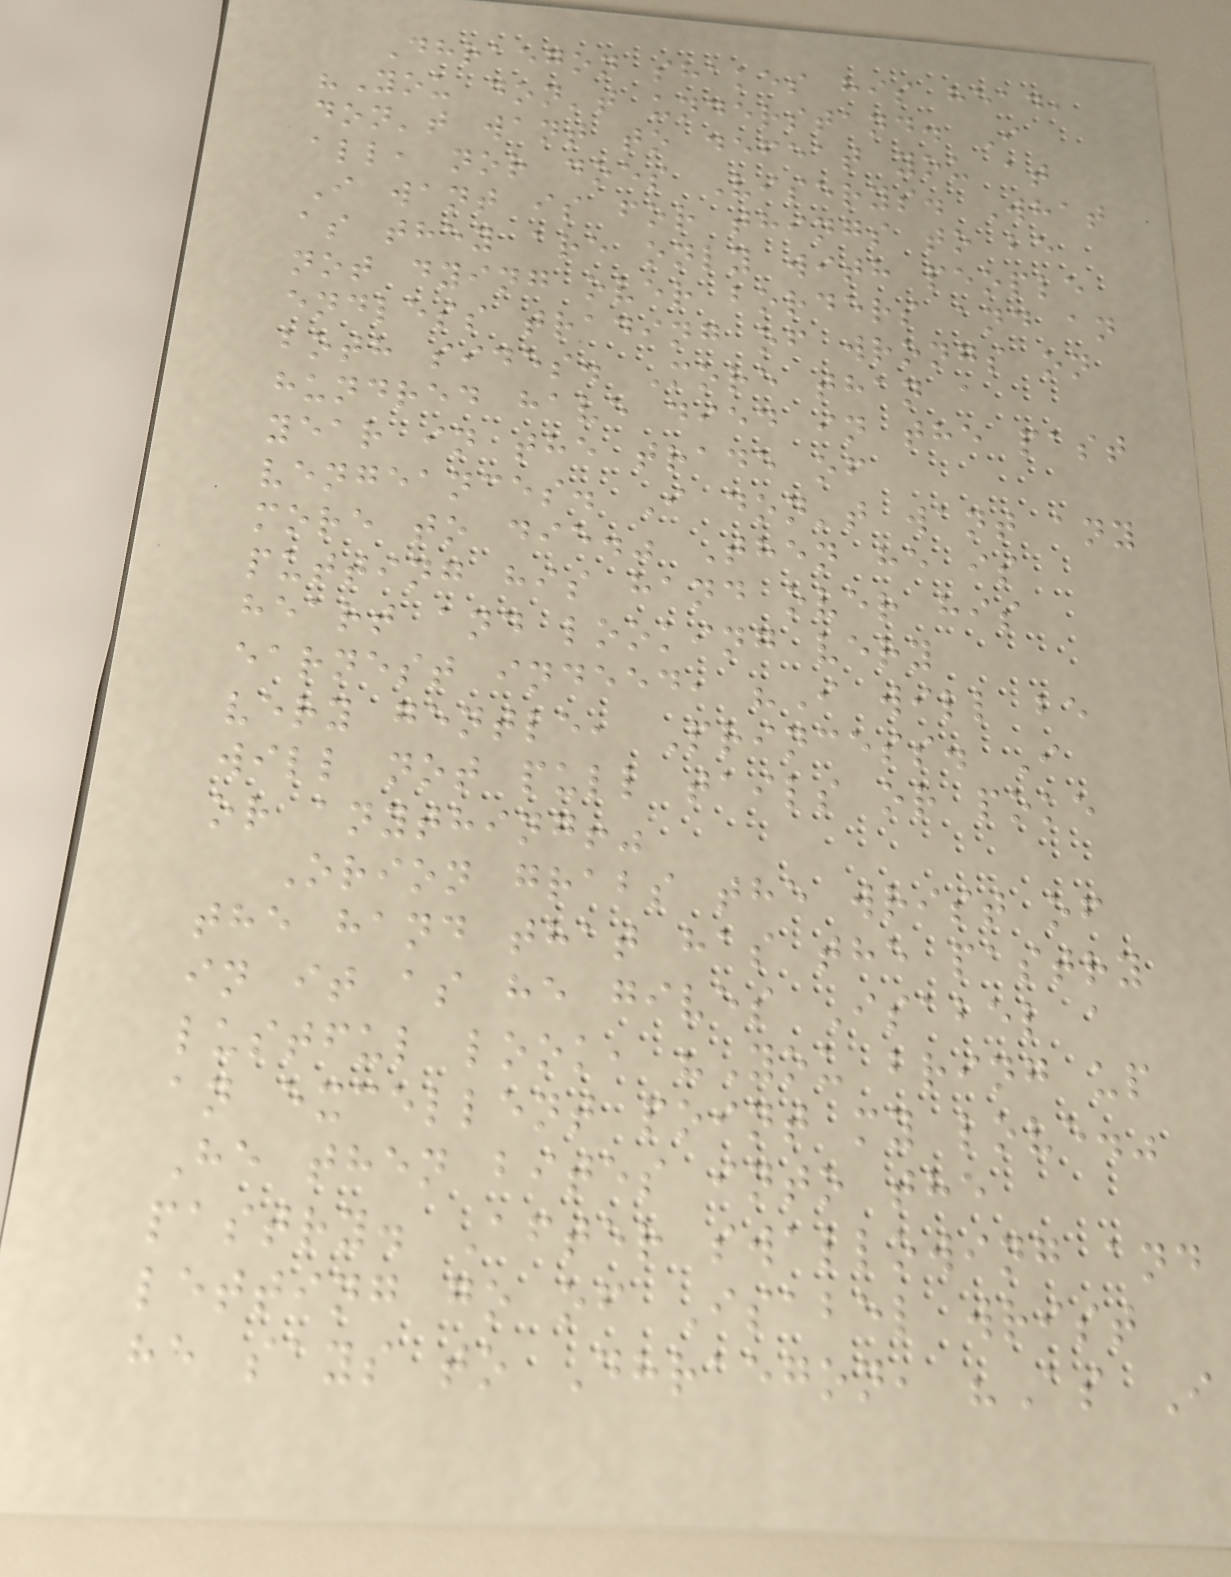Dhraegon shakes his head,
"You don't understand. I
don't want to defeat you at
all, nor does Viserys. What
I want is for things to be
as they are only with people
not dying over borders and an
endless trading of wrongs on
both sides. More than a
hundred have died in the past
year in the trade of
vengeances. I don't want any
more to die." Then he is
putting his hand over his
heart and looking very
earnest indeed, "I will be
very gentle, Princess. I
will not pull tails or poke
or anything!"
Orion grabs the wrist of
the hand that has the pastry
in it as he gives Isabel a
lustful look, "You bring up
an excellent point my love."
He then bites into the
pastry. After swallowing and
letting go of Isabel wrist
he says to Dhraegon, "As I
